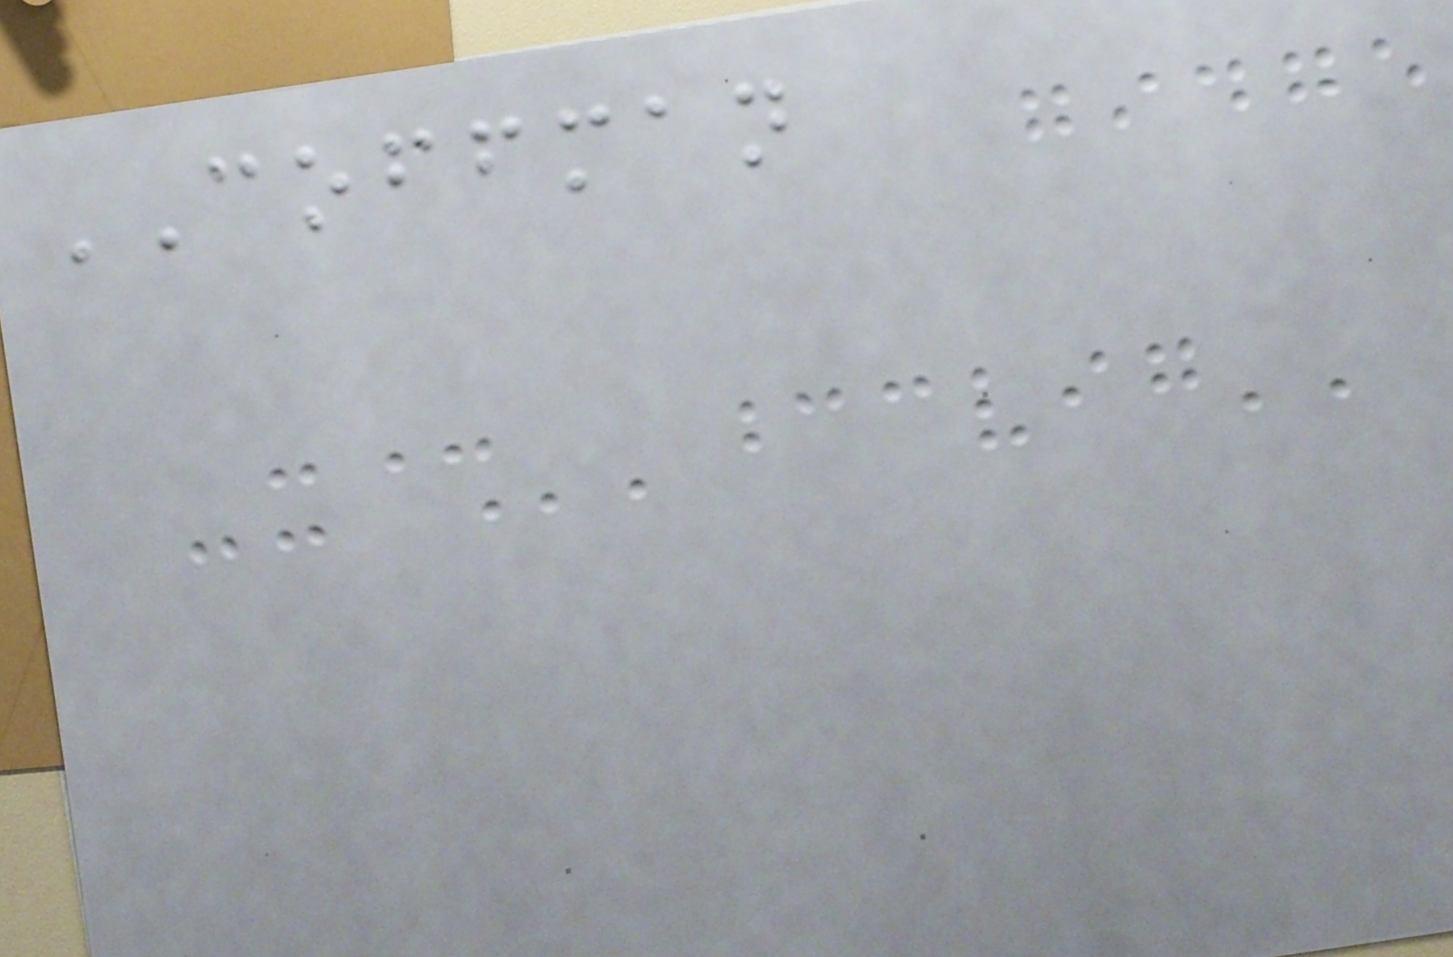COFFMAN
